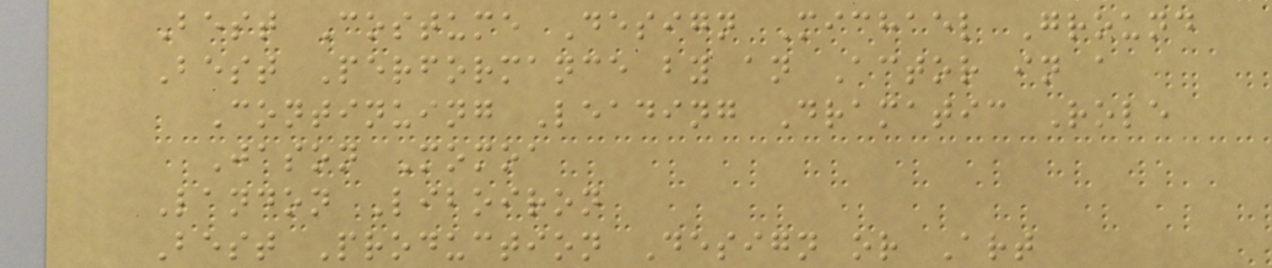Best Costume Design Michael Ground
Best Performance by an Actor in a
Continuing Leading Dramatic Role
Jason Momoa
Landon Liboiron
Best Production Design or Art
